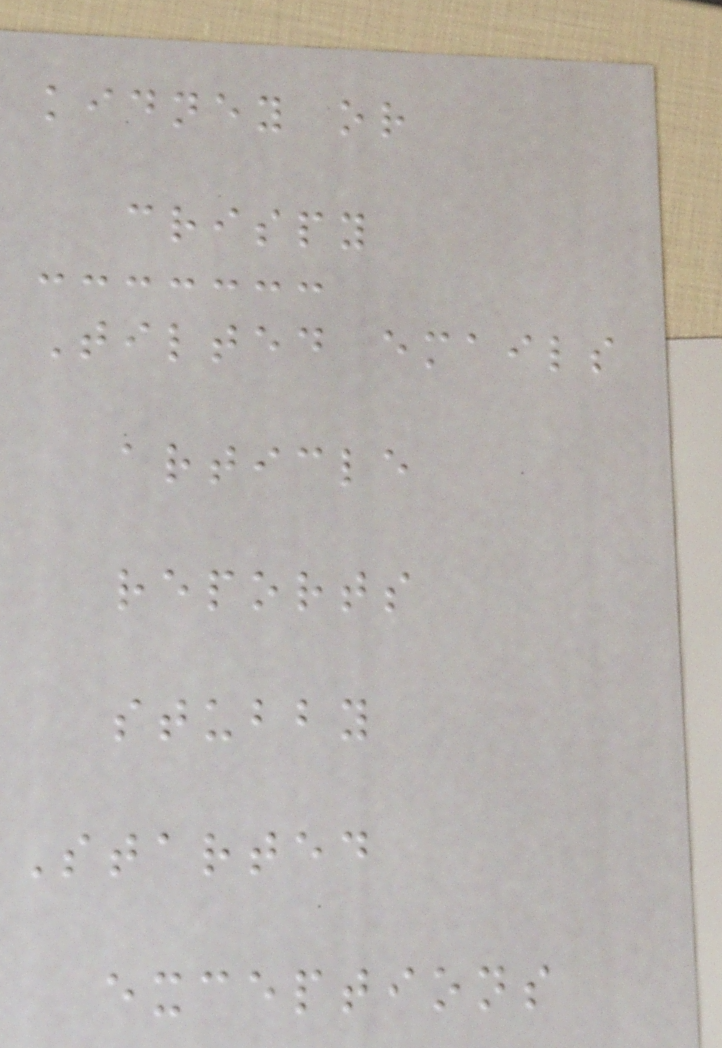kidney or
crispy
Tilted emails
article
reports
stubby
Started
exceptions
